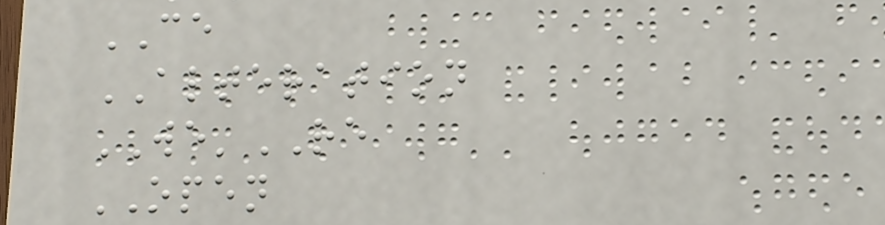CE
ALTERATION
WE'RE
OPEN
